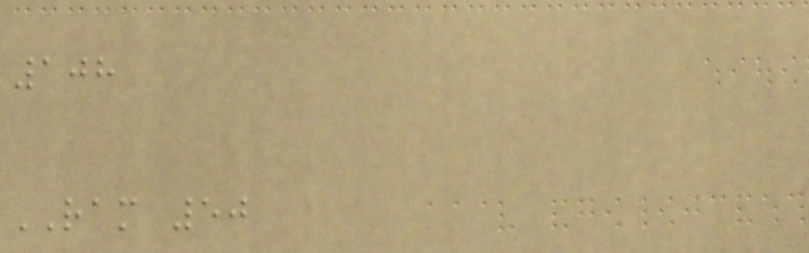108
RAM 50
